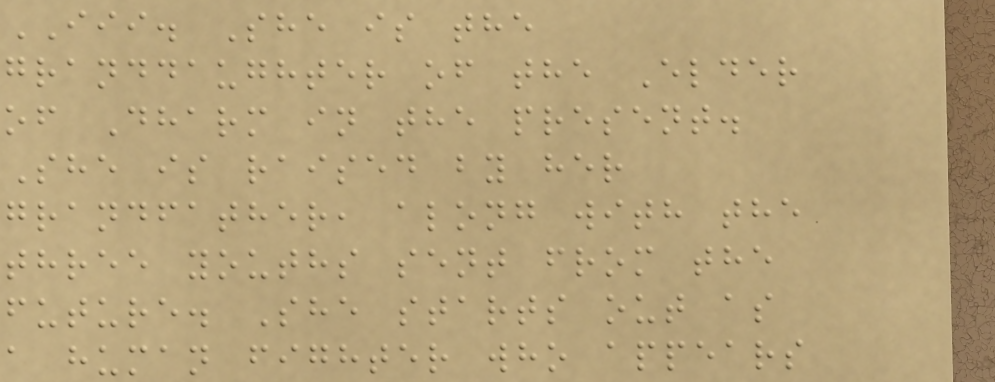III. She is the
granddaughter of the Elder
of Dharm in the present.
She is raised by her
grandfather, along with the
three youths sent from the
future. She starts out as
a human fighter who appears
